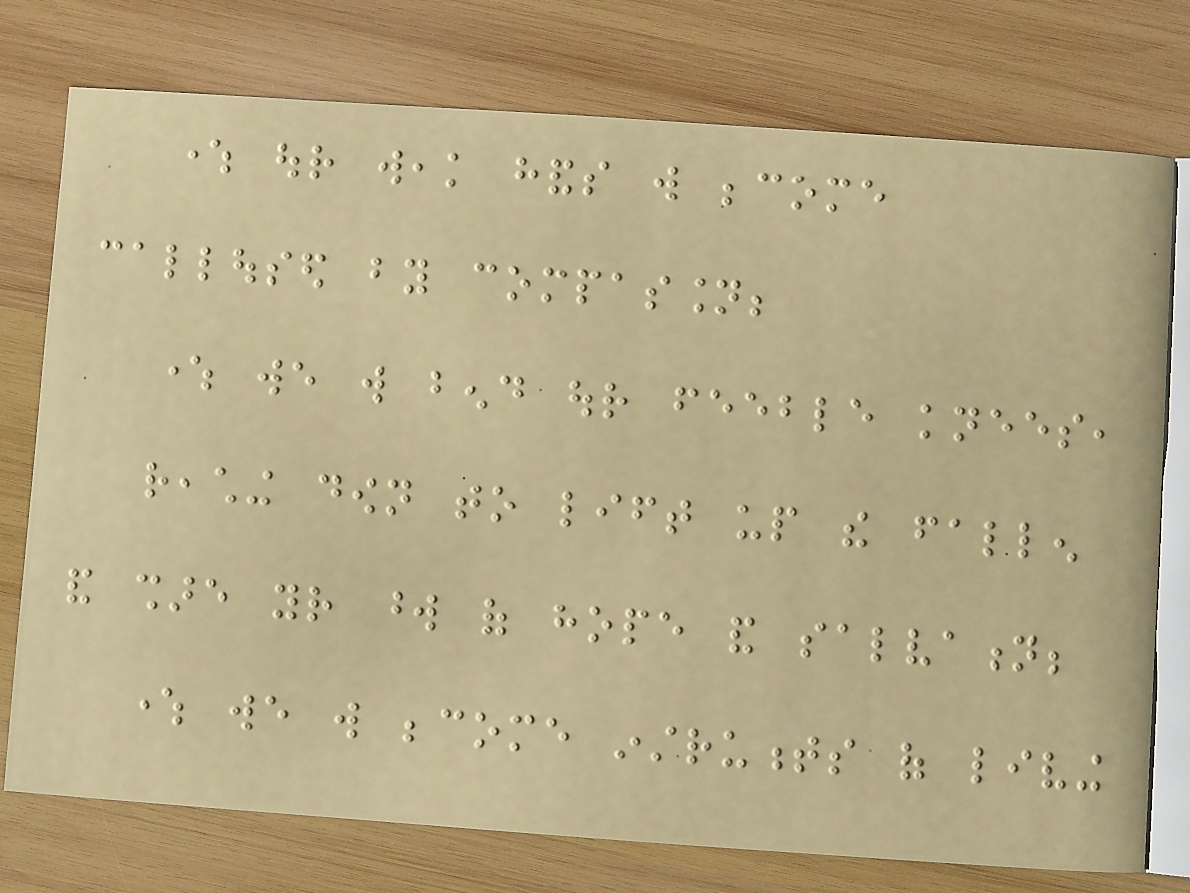where our weak hands will become
calloused by compassion;
where we will bend our feeble knees,
reaching down to lift up the fallen
and share your word of hope and salvation;
where we will become instruments of living
